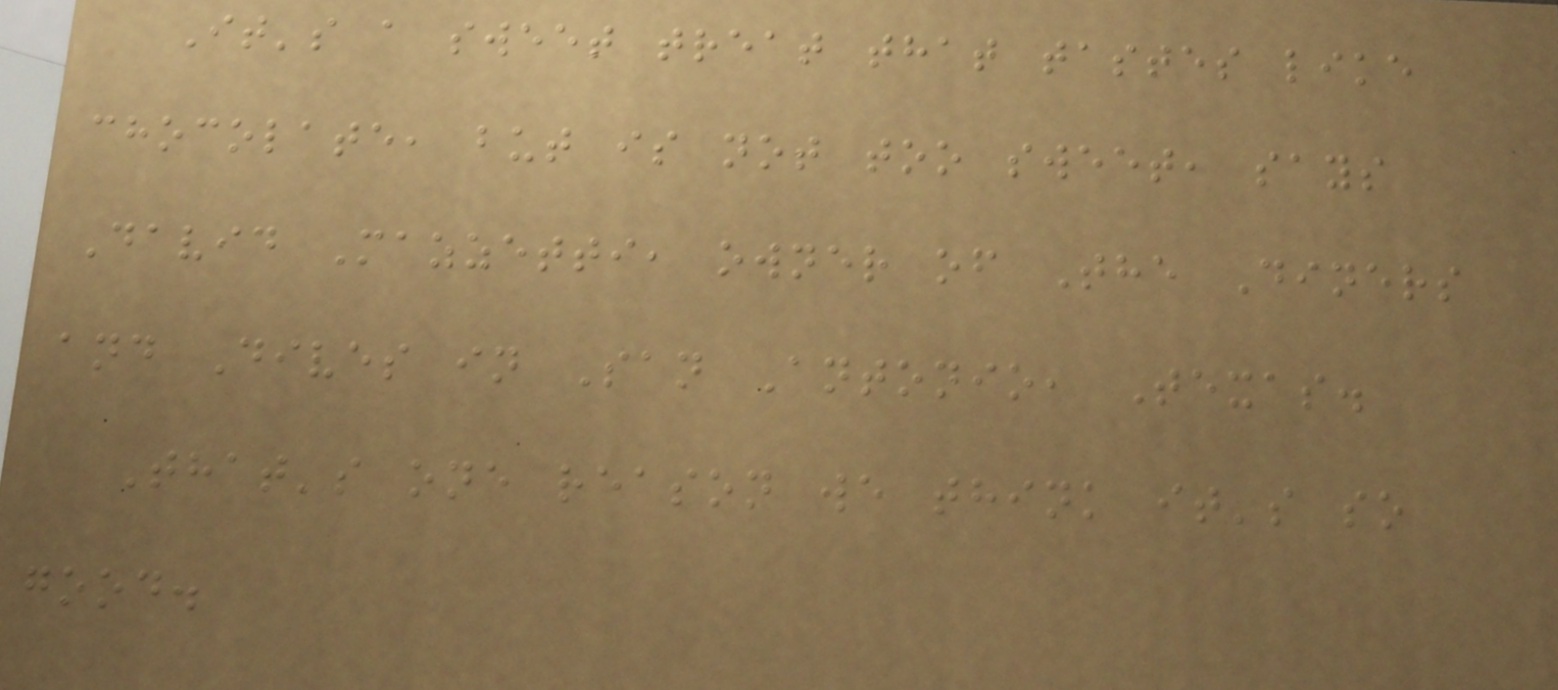It's a sweet treat that tastes like
chocolate, but is not too sweet, says
David Mazzetti, owner of The Diners
and Dives in San Antonio, Texas.
That's one reason we think it's so
good.
